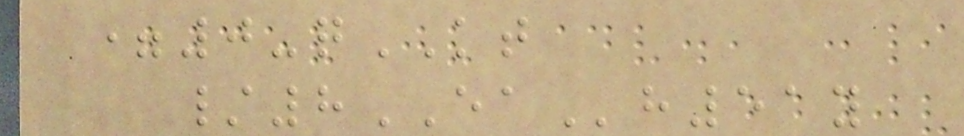=0-qKT
/8EAh51y
